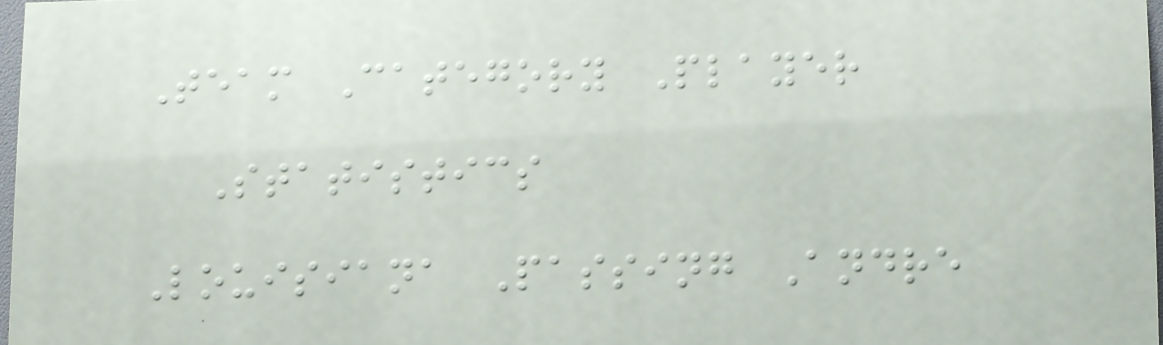Team Category Player
Statistics
Louisiana Passing Andre
